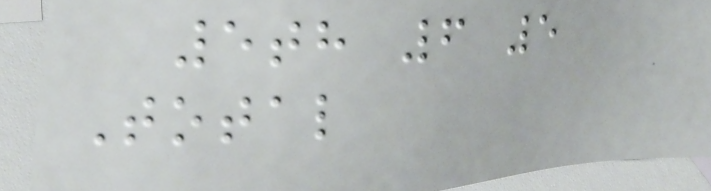5th 6 5
Total
